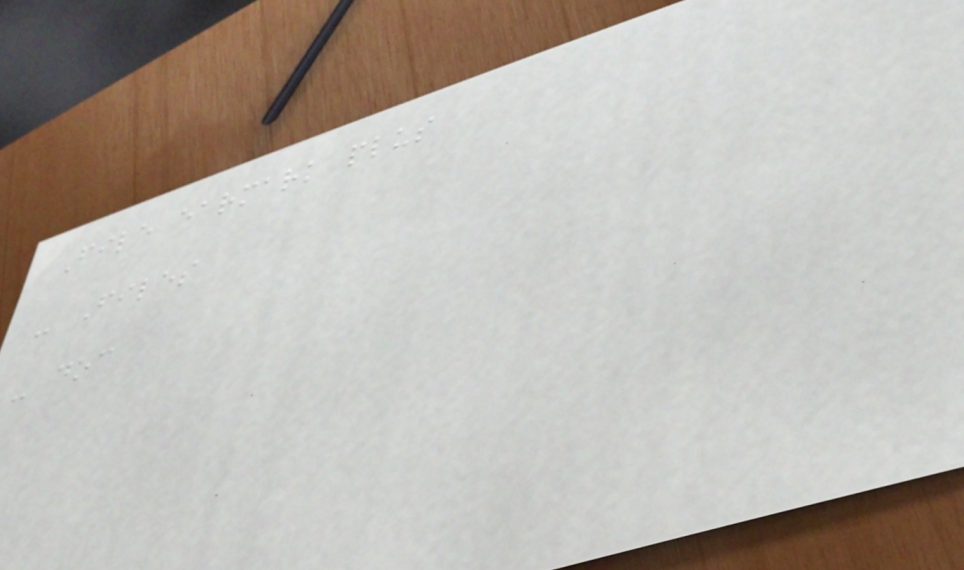File earmark plus
- Files
- doc
